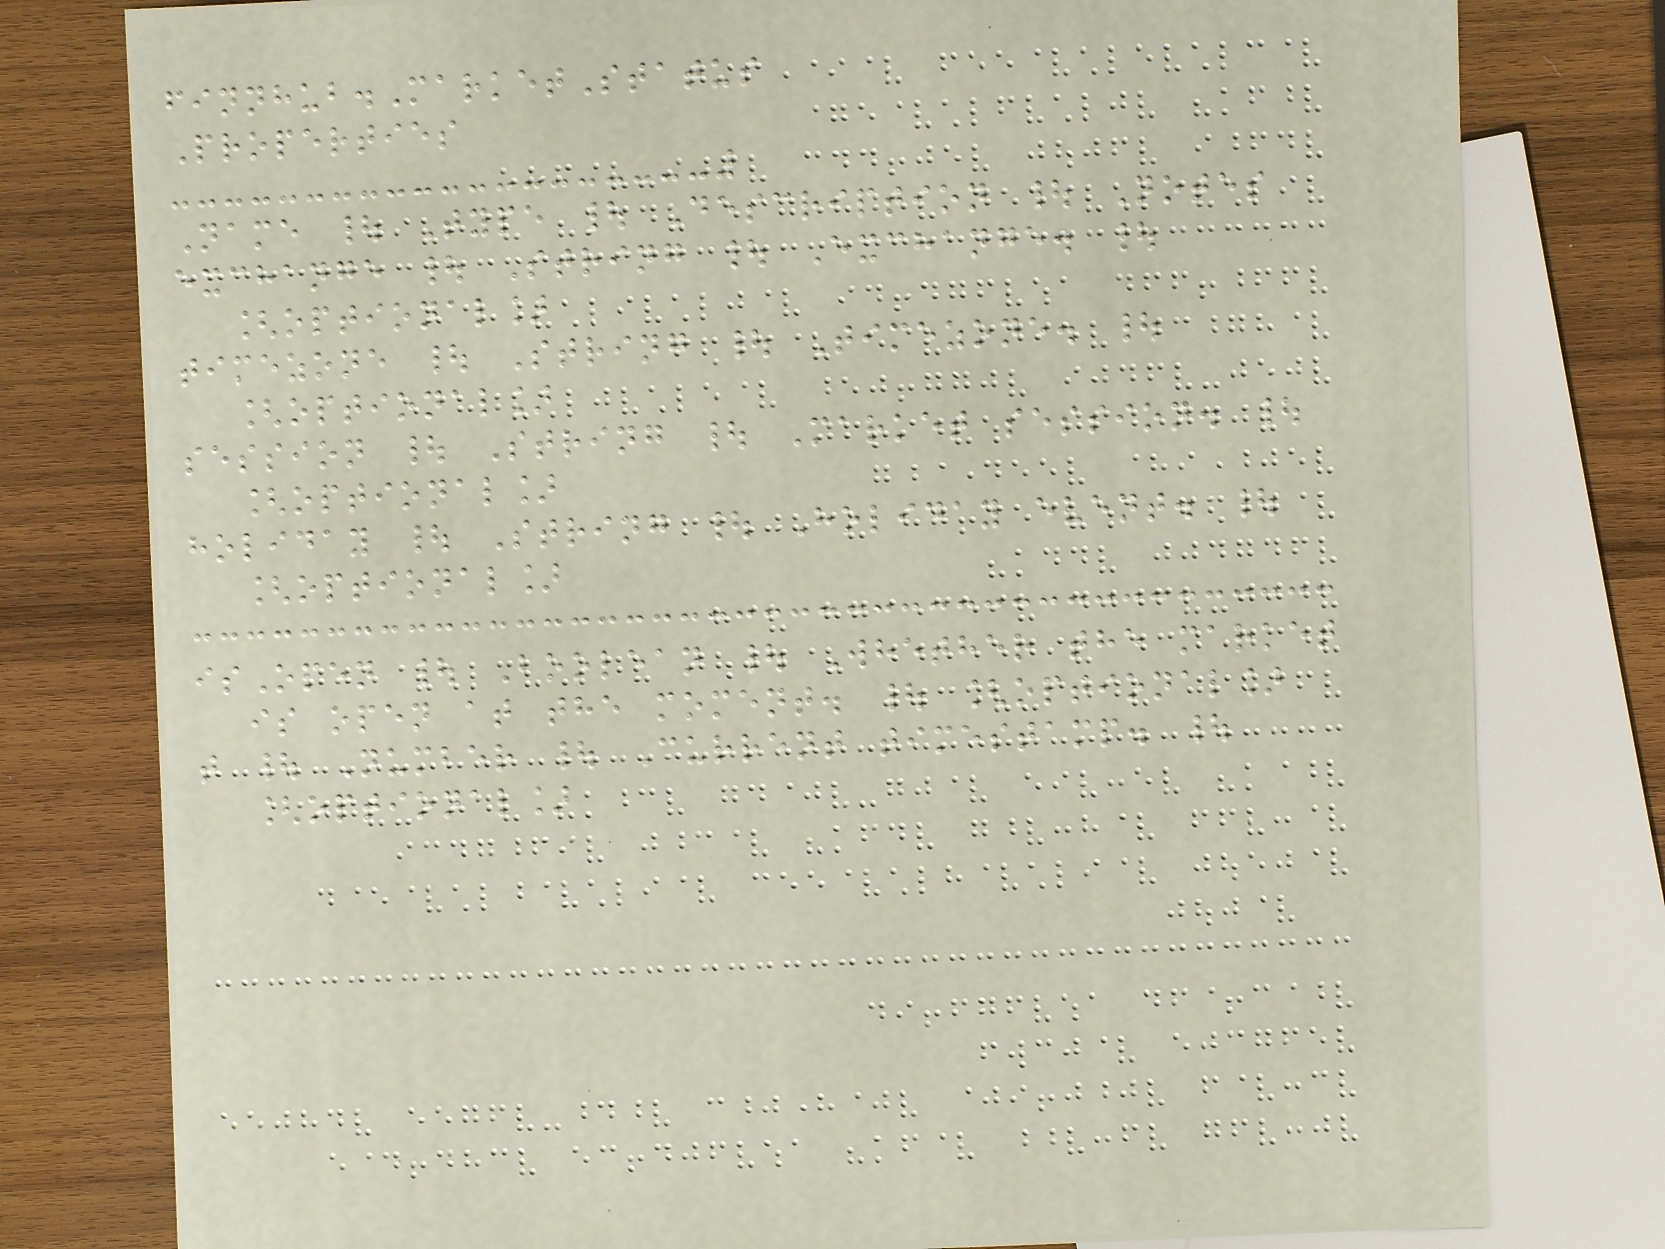finnhub.MarketStatus
Properties
Name | Type | Description | Notes
exchange | String | Exchange. |
[optional]
timezone | String | Timezone. |
[optional]
session | String | Market session. |
[optional]
holiday | String | Holiday event. |
[optional]
isOpen | Boolean | Whether the market
is open at the moment. | [optional]
t | Number | Current timestamp. |
[optional]
